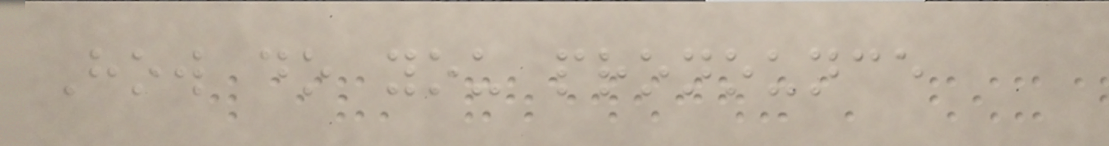How do you pronounce
